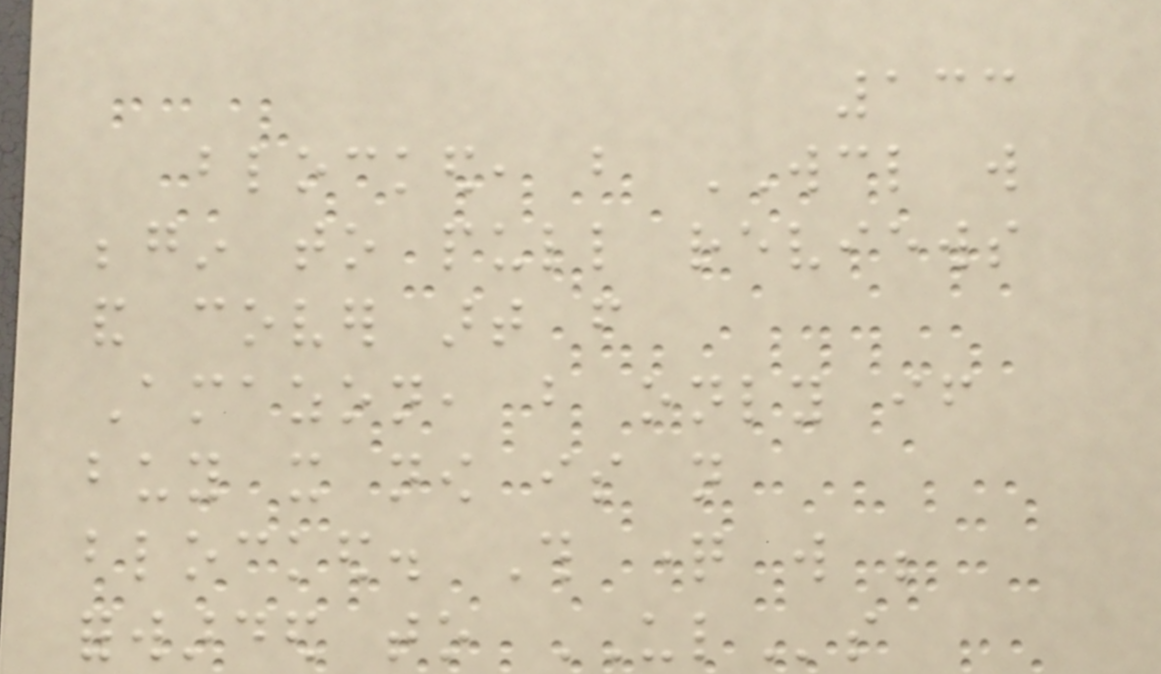133
blocked, but WCL will
begin to pull reviews
and cover art from
Amazon, but only if
buy it now is not
blocked. This question will be
forwarded to ULs
